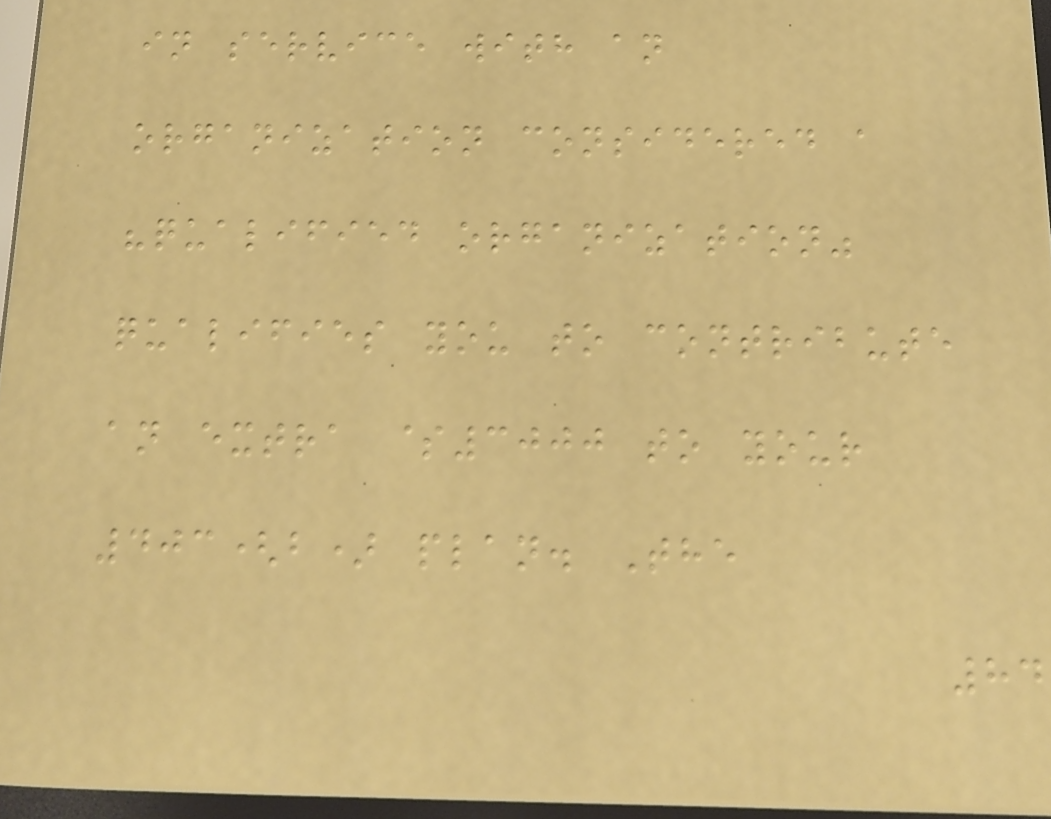in service with an
organization considered a
"qualified organization"
qualifies you to contribute
an extra $3000 to your
403(b) plan. The
84
